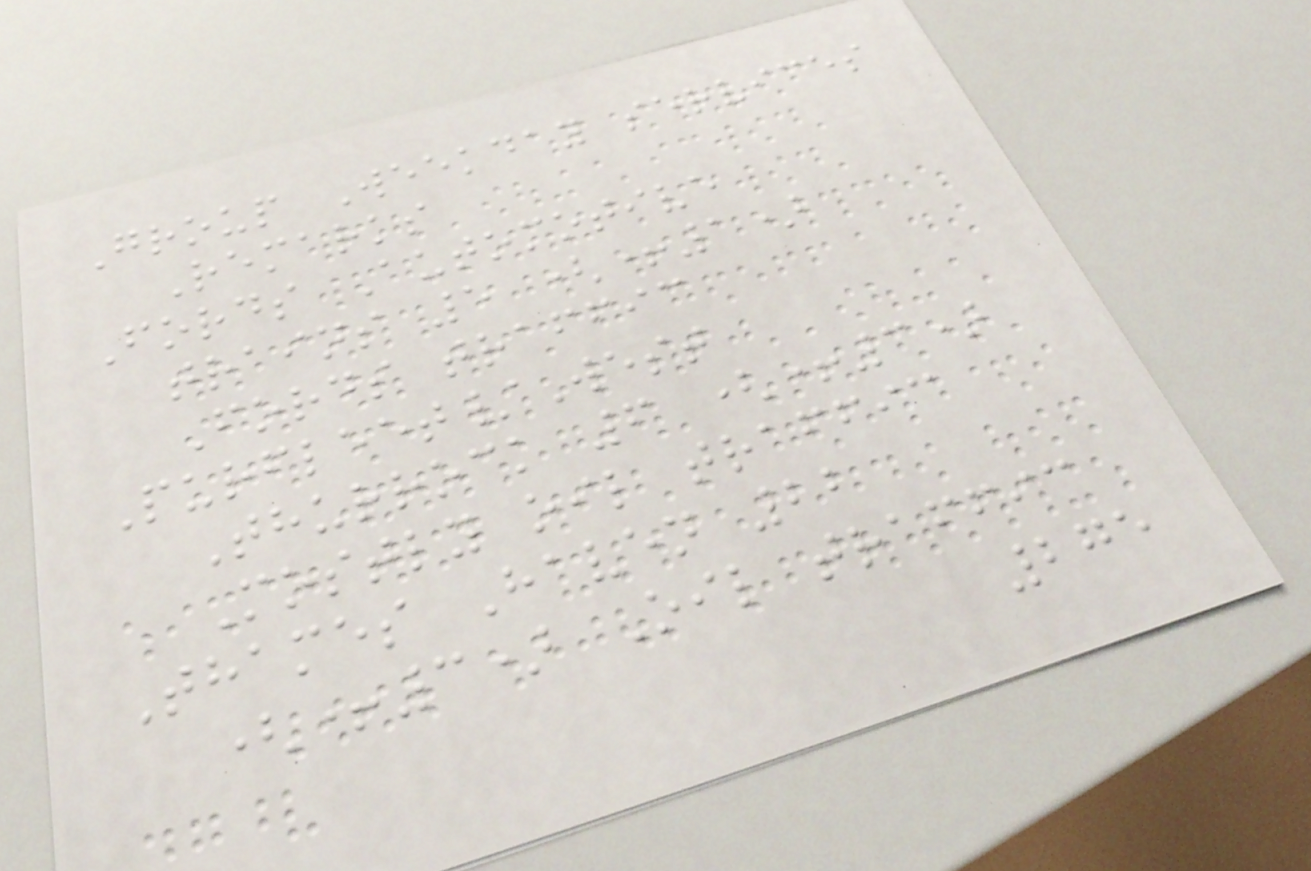Group Weekday services
Remarks
Fords Automotive
trains 5 (+1)
Fords traffic
Purfleet/West
Thurrock 6 (+3)
Mostly oil traffic
Thames Haven 22
(+3) Oil traffic
275
